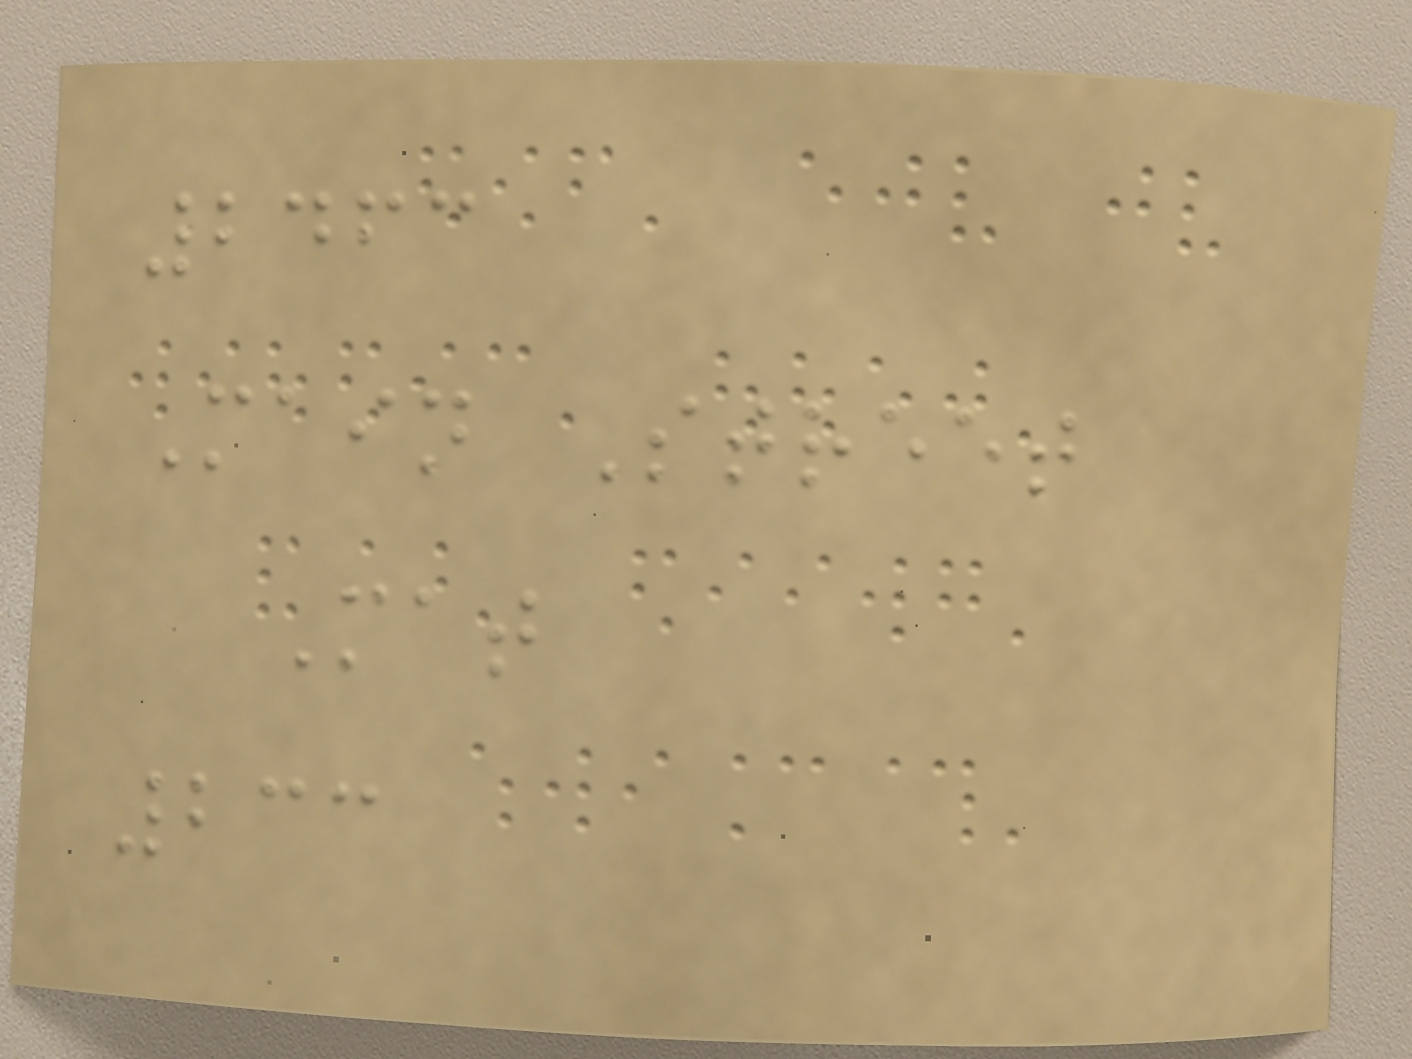2463
Main Street
Mat
233
